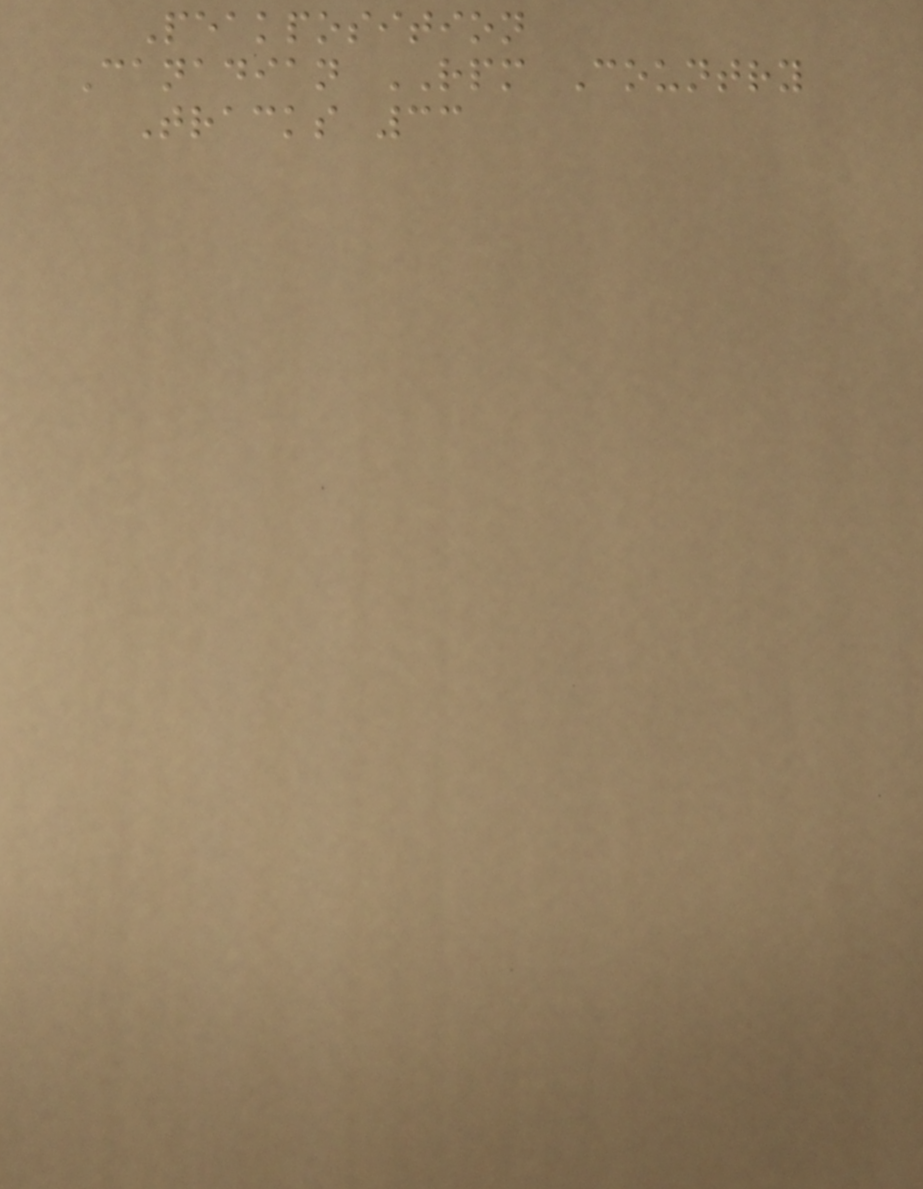Peakposition
Canadian RPM Country
Tracks 33
